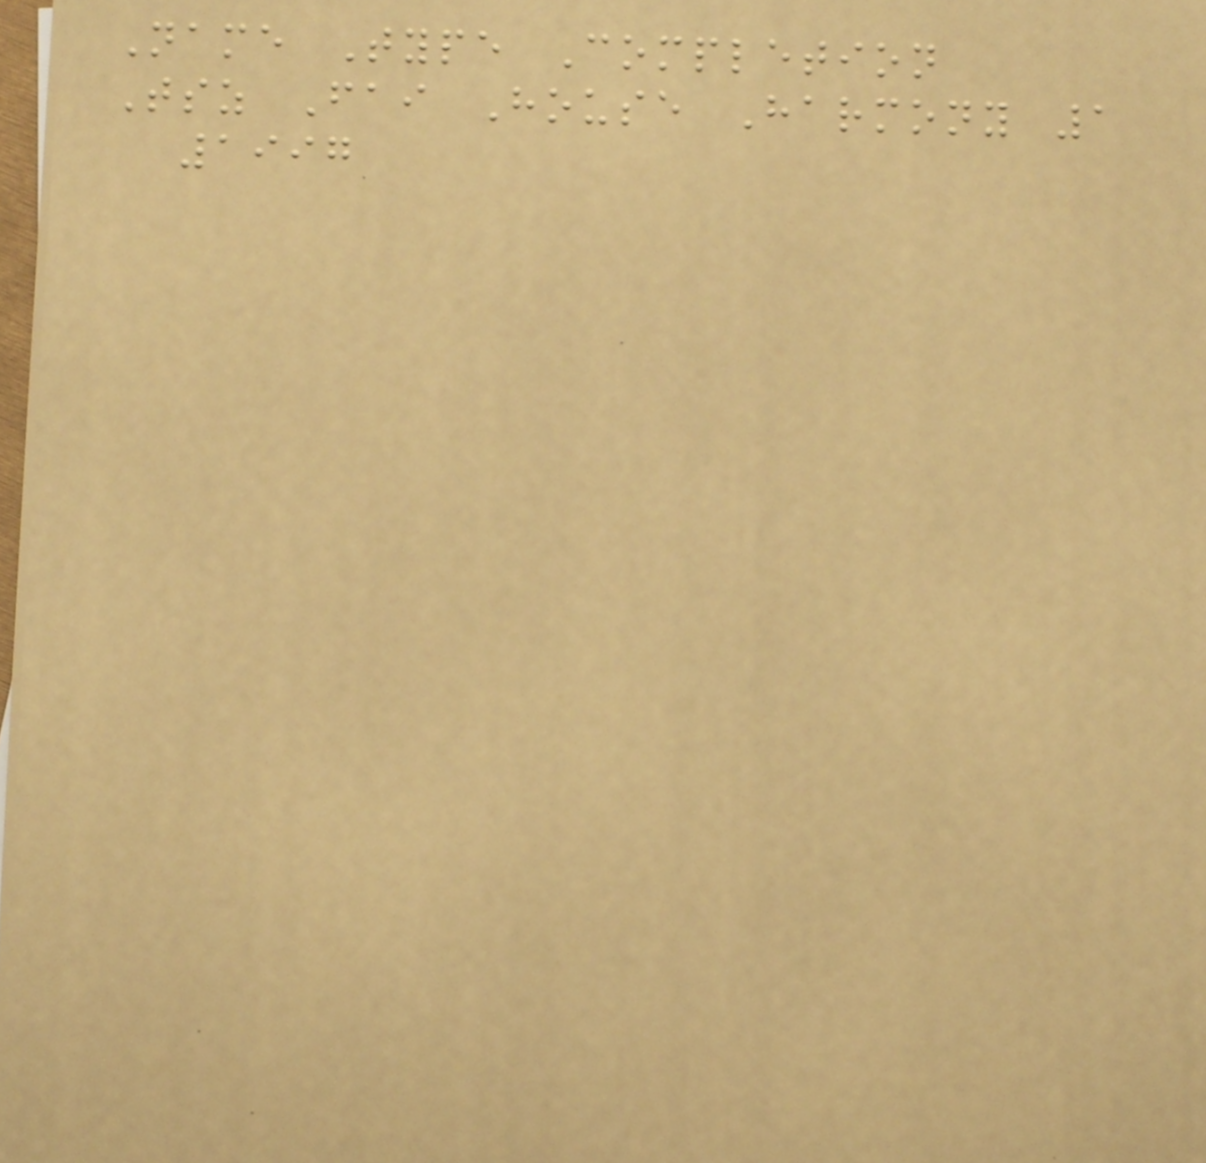Name Type Completion
Tsz Fai House Harmony 1
1997
